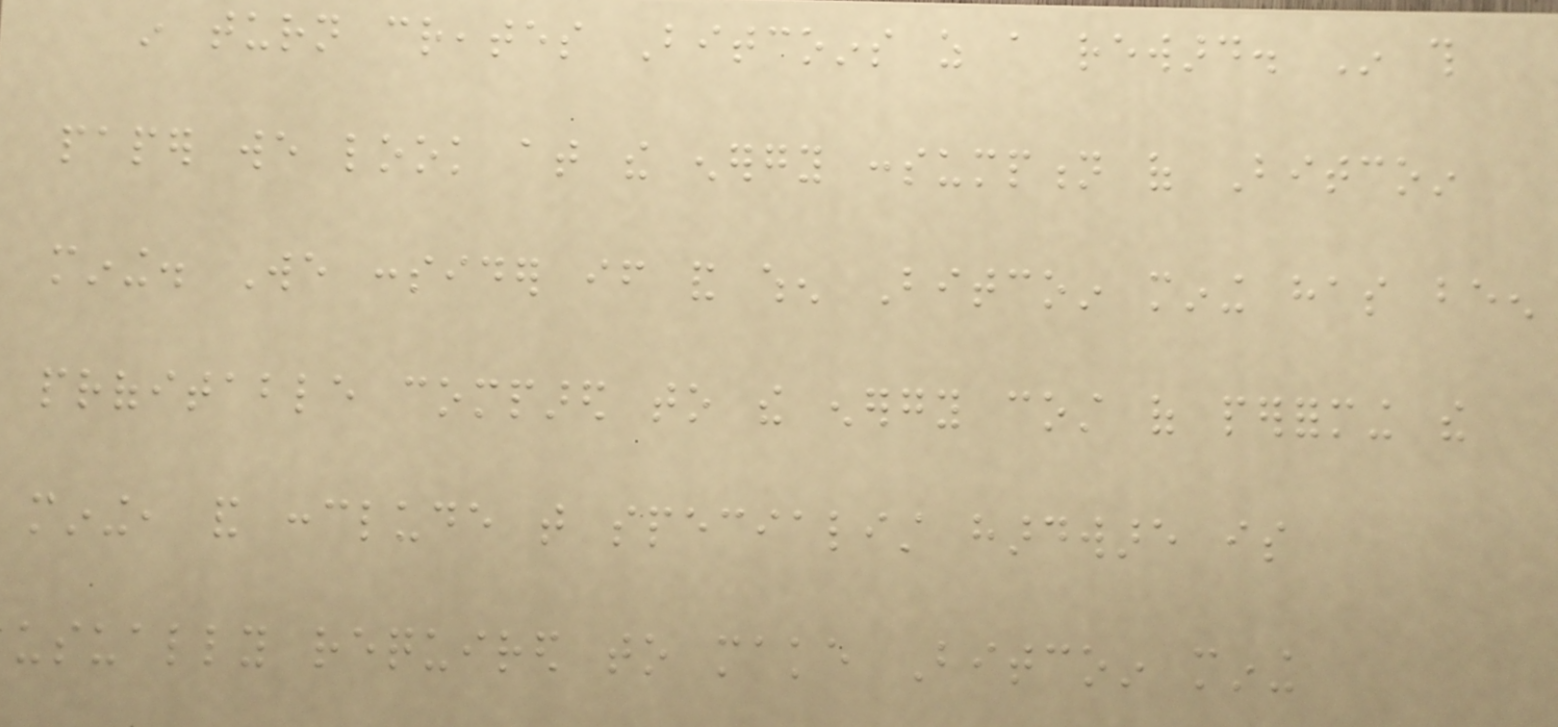in turn creates Bitcoins as a reward. In this
paper we look at the energy consumption of Bitcoin
mining. We consider if and when Bitcoin mining has been
profitable compared to the energy cost of performing the
mining, and conclude that specialist hardware is
usually required to make Bitcoin mining
